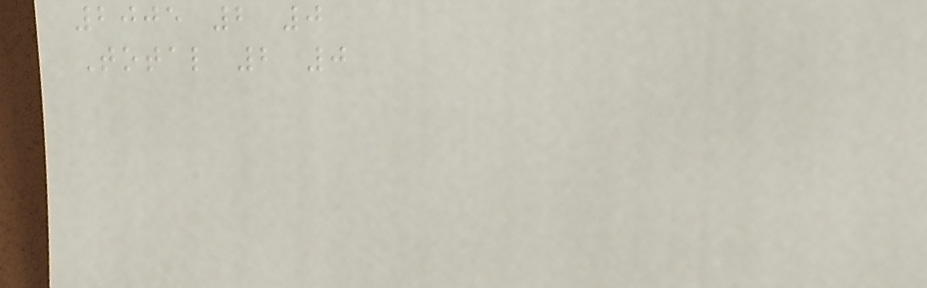2005 2 0
Total 2 0
